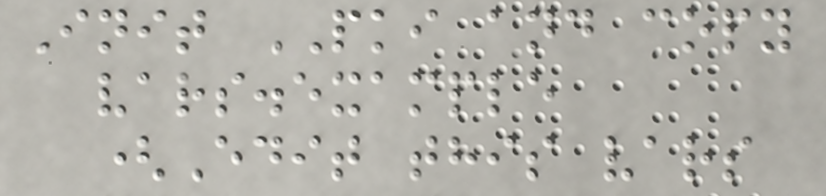Init PKI and copy
vars.example
(Edit this vars
